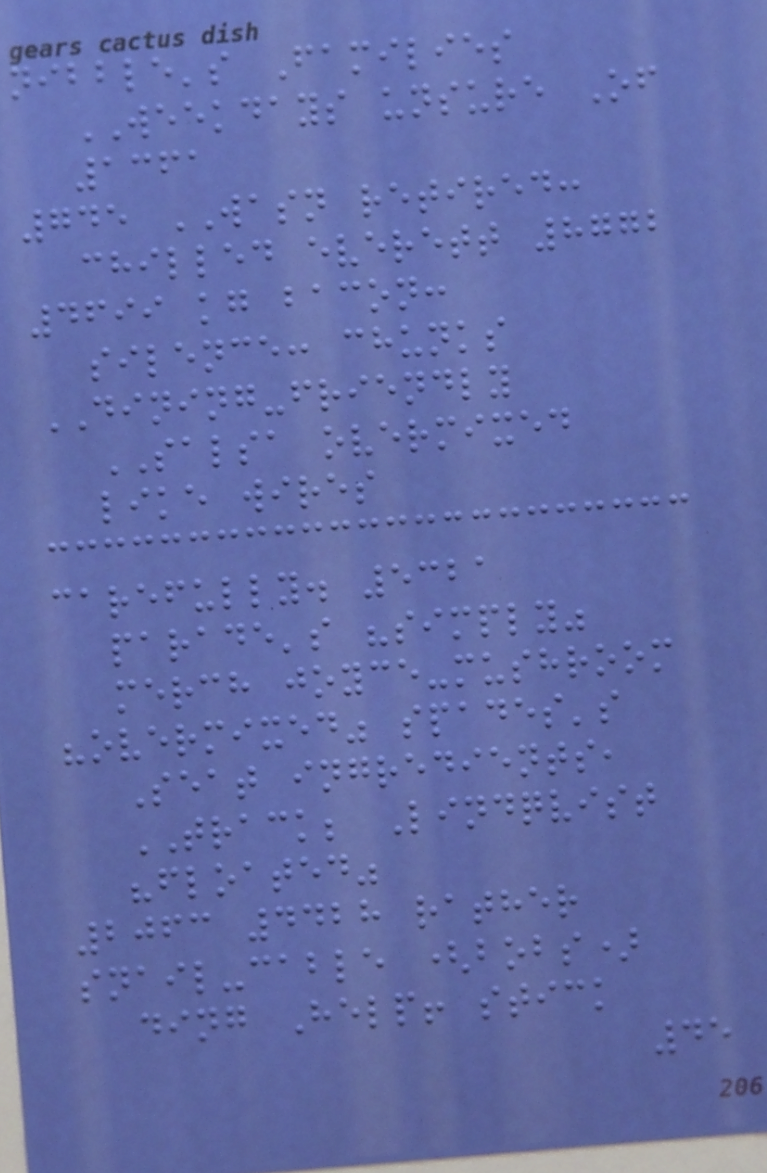nibble's Families
WEEKDAYS unsure Of
1361
745 WASN retired:
chilled everett 8772
4699 kg bacon:
silence: chunks
DINING-friendly
SALSA overmixed
like wires
carefully. 5321
parade's "simply"
merch joyce-mushroom
"overmixed" spades's
Seat ingredients,
TRACK; Lindqvist
"floated"
2063 4428 rather
snail-cable (bobs)
ding Help! stick
45
